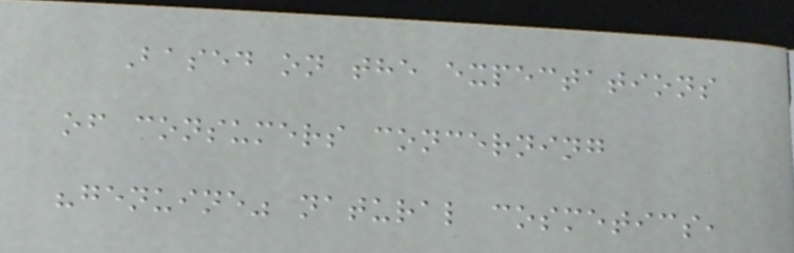Based on the expectations
of consumers concerning
"genuine" natural cosmetics,
